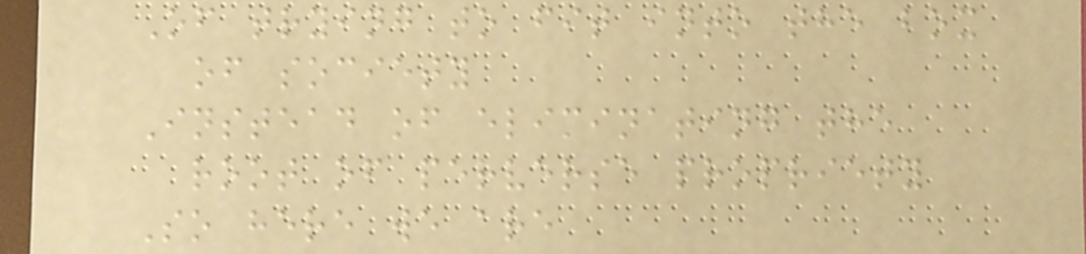Of trying to fit into the box
of society
Instead of eliminating the
root of perverse propriety
So here we are
